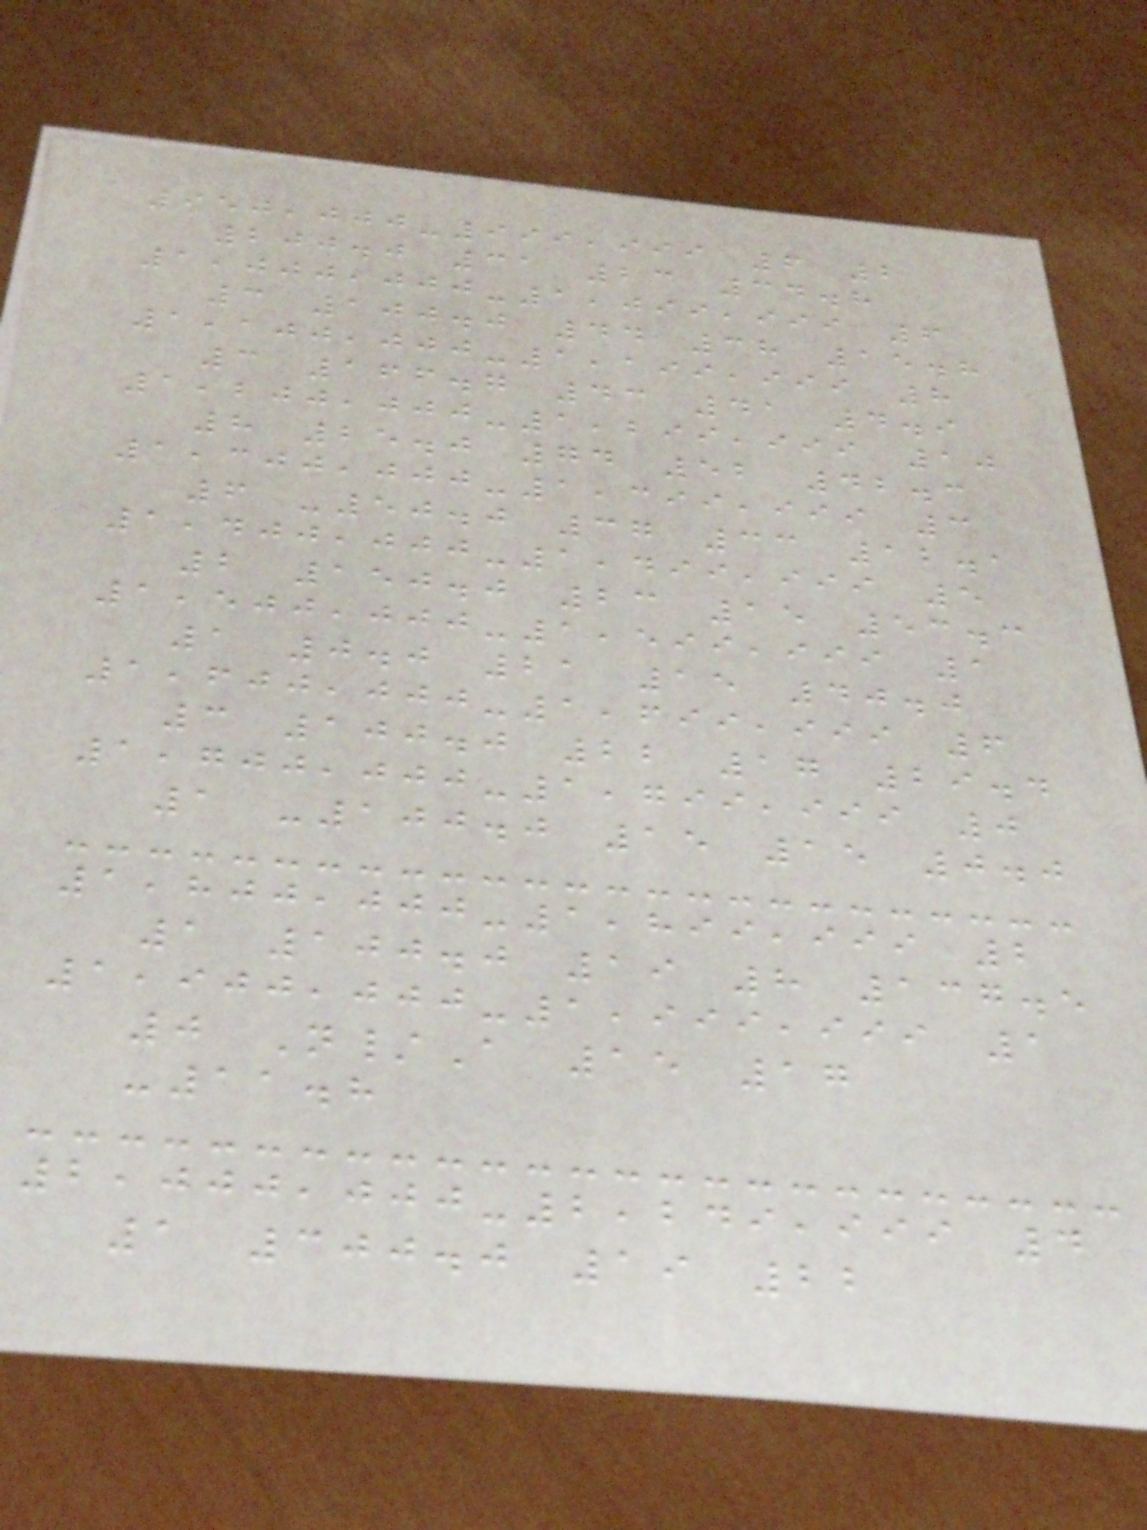950,000-999,999 6 2
200.0 31 23 34.8
1,000,000-1,099,999 6
3 100.0 44 38 15.8
1,100,000-1,199,999 8
3 166.7 43 41 4.9
1,200,000-1,299,999 10
8 25.0 74 52 42.3
1,300,000-1,399,999 3
6 -50.0 37 33 12.1
1,400,000-1,499,999 5
2 150.0 23 15 53.3
1,500,000-1,599,999 1
1 0.0 21 15 40.0
1,600,000-1,699,999 6
3 100.0 22 17 29.4
1,700,000-1,799,999 0
1 -100.0 15 15 0.0
1,800,000-1,899,999 2
1 100.0 19 8 137.5
1,900,000-1,999,999 1
0 N/A 15 17
-11.8
2,000,000-2,249,999 4
1 300.0 19 22
